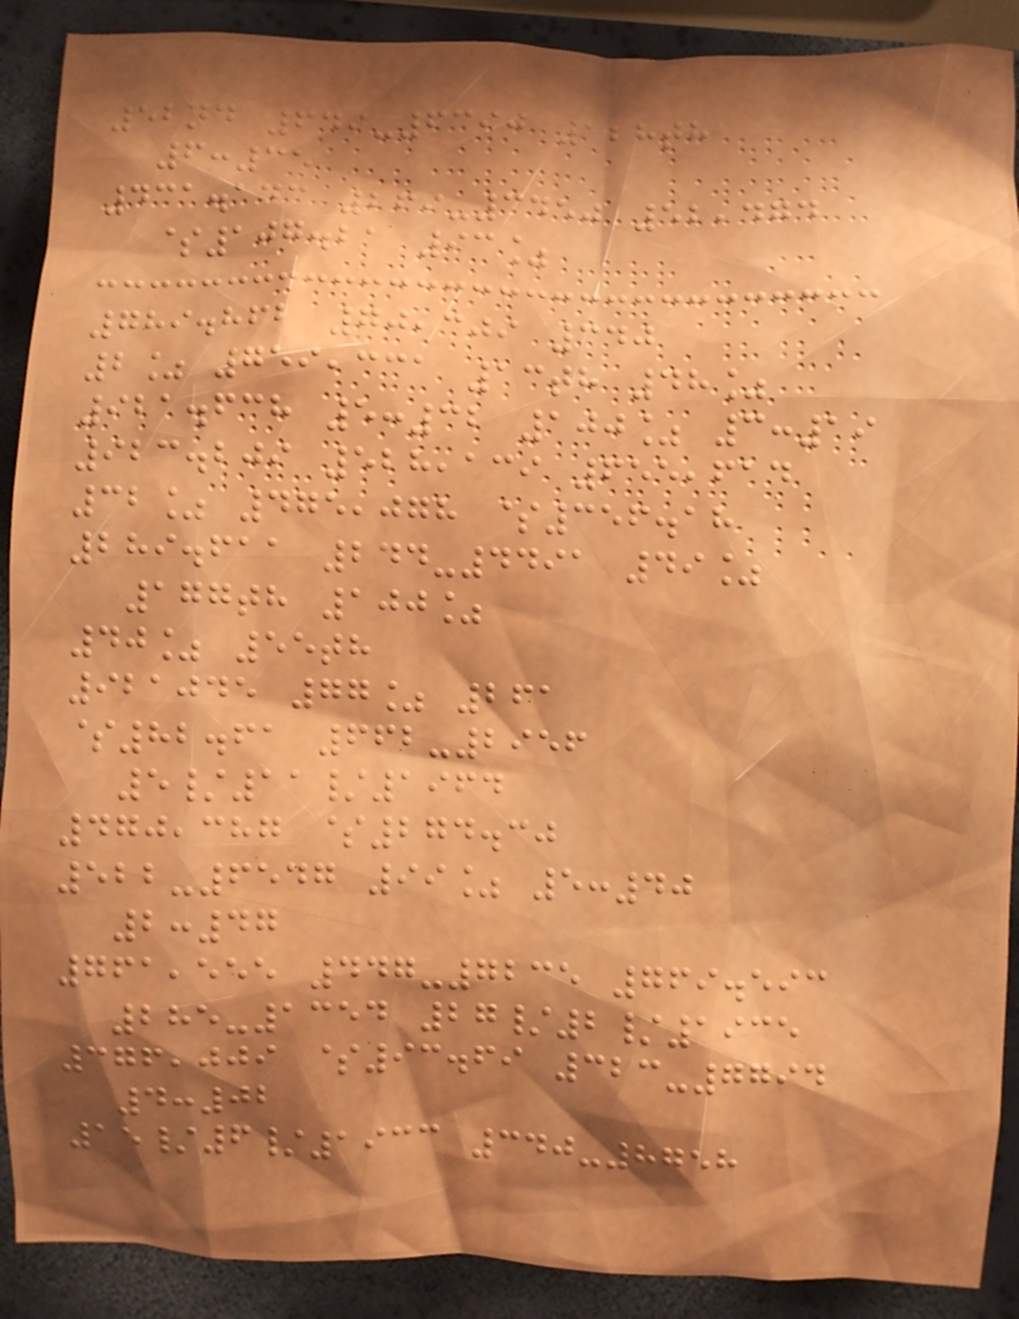52nd 649-6390 128th
6:35
431.143 269-3450 52,474
$107.21 93%
789.862 70,309 340
2% 759,331 13th 48%
921.638 5:32 100% 3:19
923.209 528,139 655,614
32% 475,078 $356.18
289.611 244-4491 49%
177th 100%
40% 55th
921045 77% 261
$82.61 662-2956
5/11/1964
470,387 $274.30
522-6547 99% 5:40
2:47
761,555 447-7235 769.593
285-1354 27/2/1935
376,009 $93.69 323-7794
4:02
15/6/1933 340-8758
